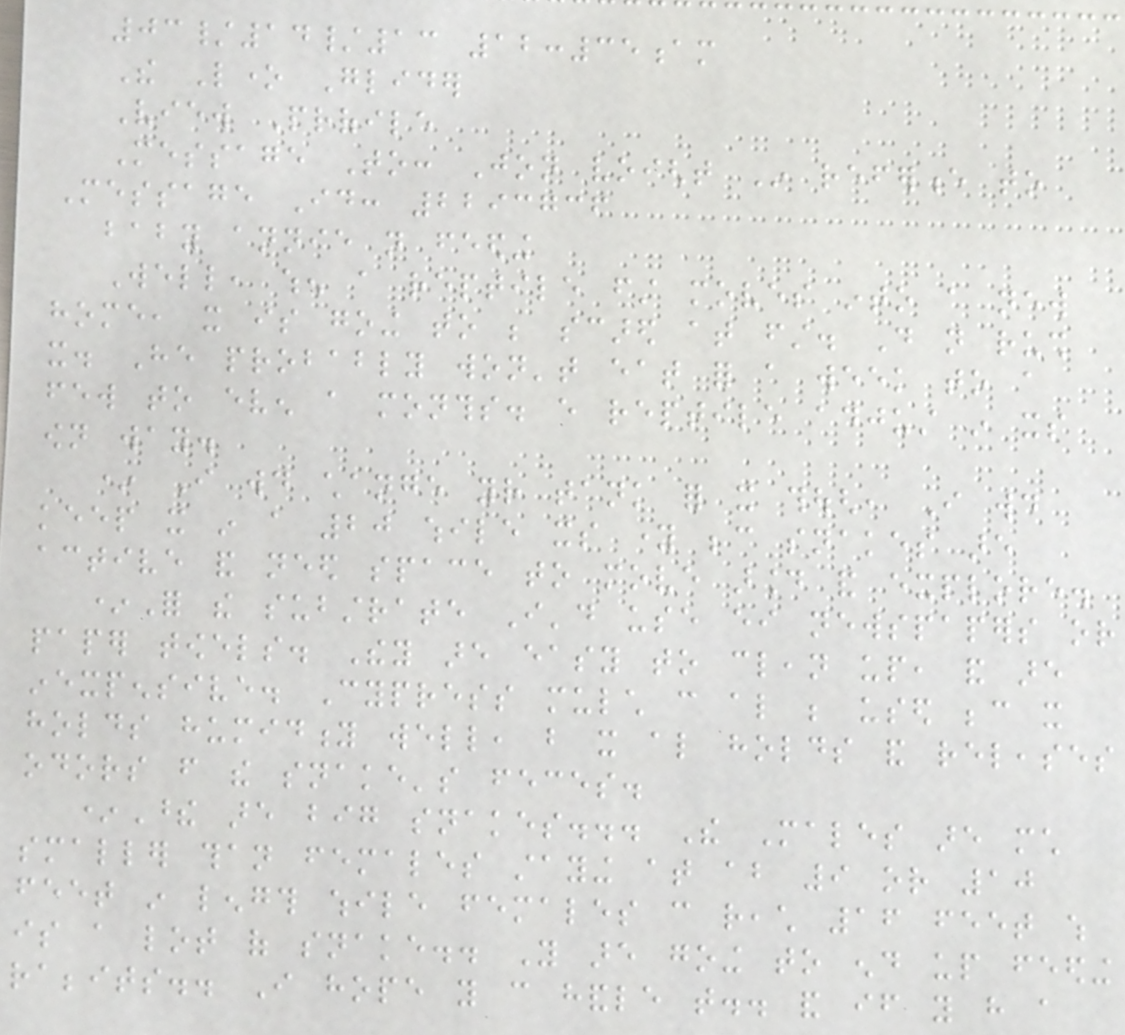03/14/13 12:35am
The Lone Glider
View Profile
Message To: Jon voight In reference to
Message Id: 2293736
baby annie not feeding
Well, when a reptile first moves into a new
home, it is going to be scared at first. Do not rush
it. He probably won't eat for a week to a
few to even a months. every reptile adjust in its
own way.
* I would change your tank for it though, I would
keep it in a 20 while its young because snakes are
active and need space to move around and explore.
*For the substrate I'd use either newspapers or
paper towels. They are easy to clean up, and are
inexpensive. Cypress mulch can also be used because it
holds humidity well, but it also holds and releases
odors from the snake's feces.
*These are big snakes... The Males are much
smaller than females staying at about 9 or 10
feet in length while females can reach 16 feet which
is a lot of snake.. You are going to end up feeding
rabbits.. I hope you can handle that.. and if you have a
